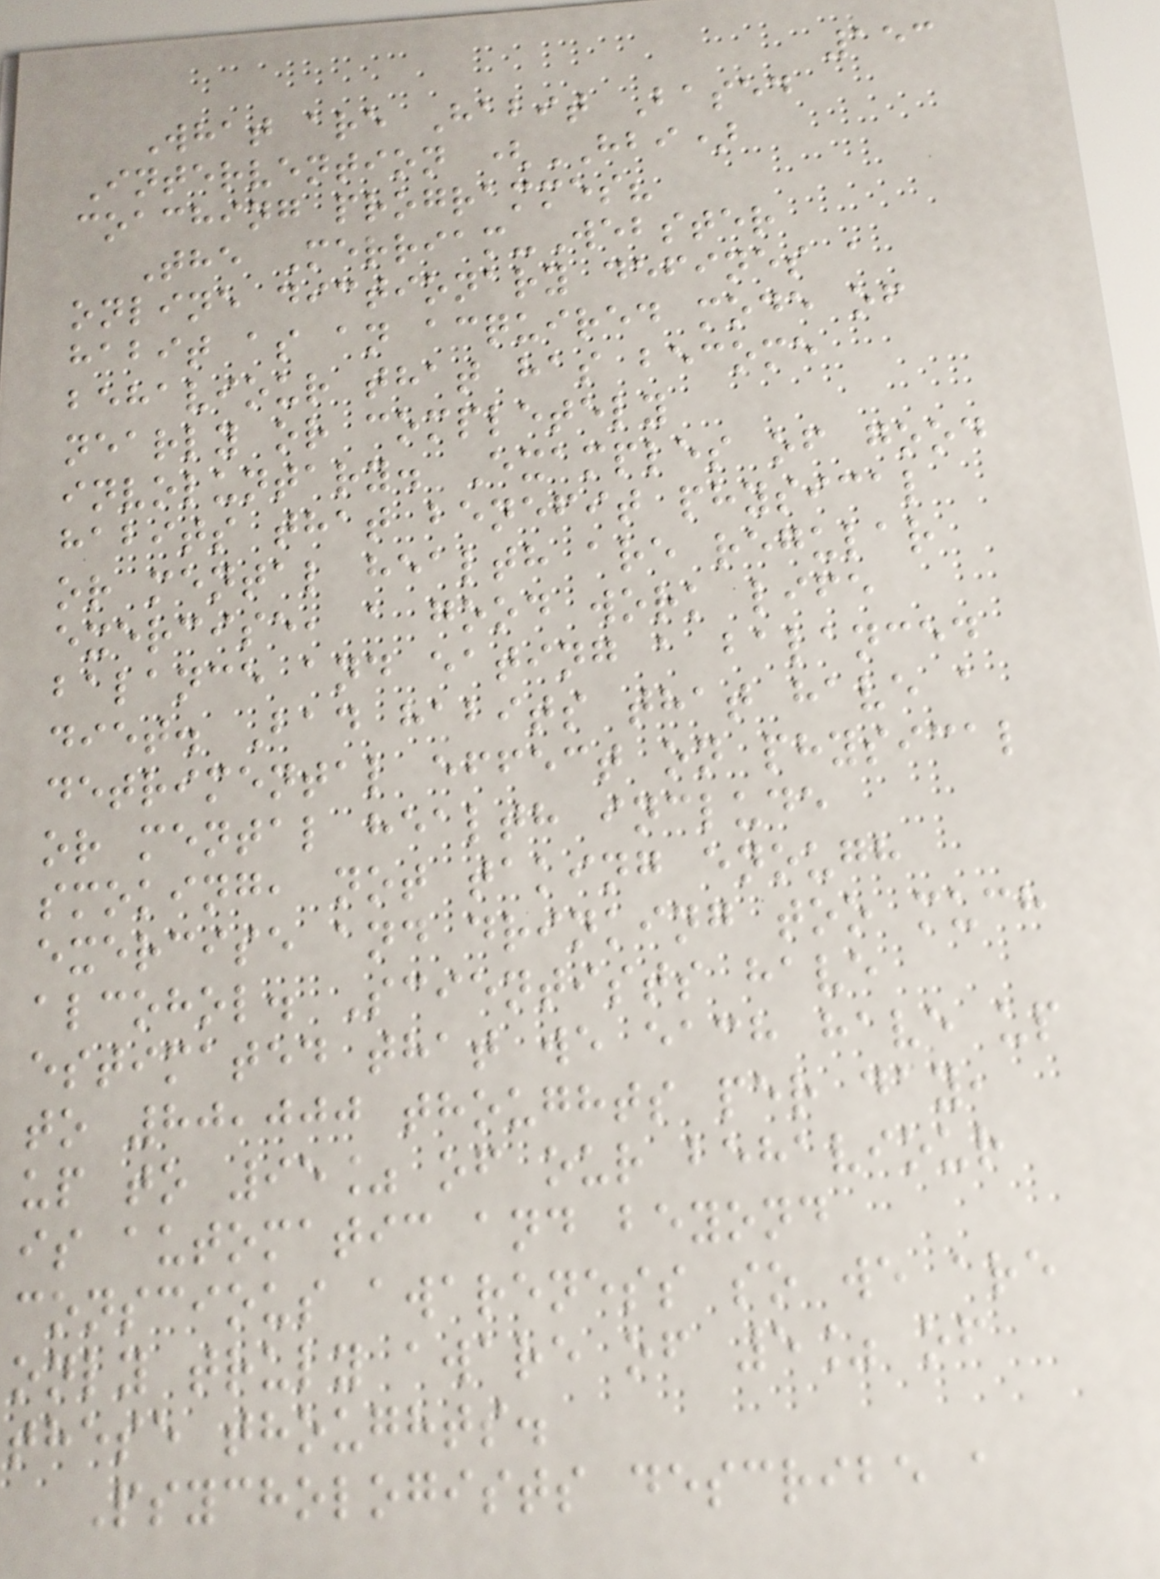153
What are Habit Based
Intervention (HBI)
coaching programmes?
The Merriam-Webster
online dictionary defines a
habit as an acquired mode of
behaviour that has become
nearly or completely
involuntary. Examples of good
habits that benefit physical
or mental health are regular
exercise, a good work life
balance and eating a balanced
diet. Bad habits that have a
detrimental effect on physical
or mental health include
smoking, not taking enough
exercise and drinking too much
alcohol. Scientists have
estimated that we each have up
to 80,000 thoughts per day,
up to 95% of our behaviour
is automatic and beyond
conscious awareness so we are
only truly aware of 5% of
these thoughts.
Psychologists describe a
